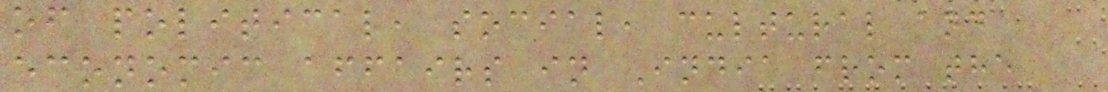of political, social, cultural and
economic affairs in India from the
